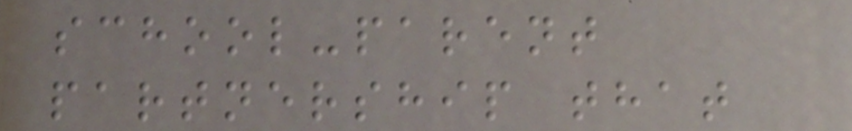school-parent
partnership that
